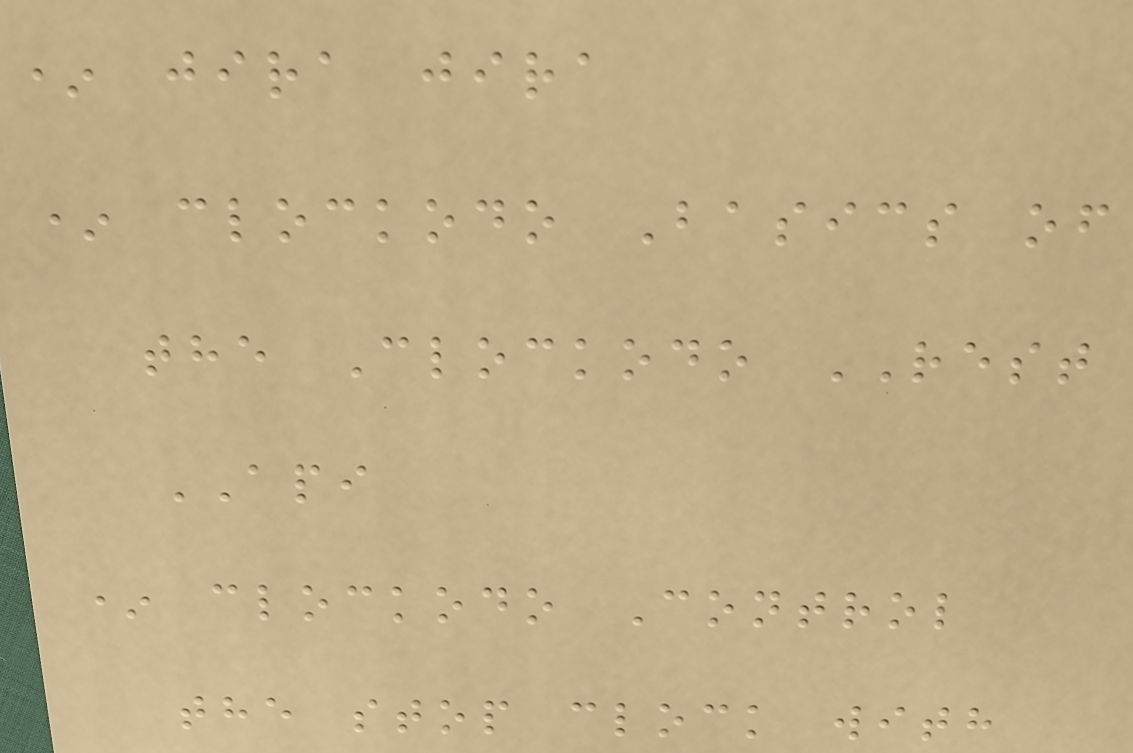* jira jira
* clockodo Basics of
the Clockodo REST
API
* clockodo Control
the stop clock with
